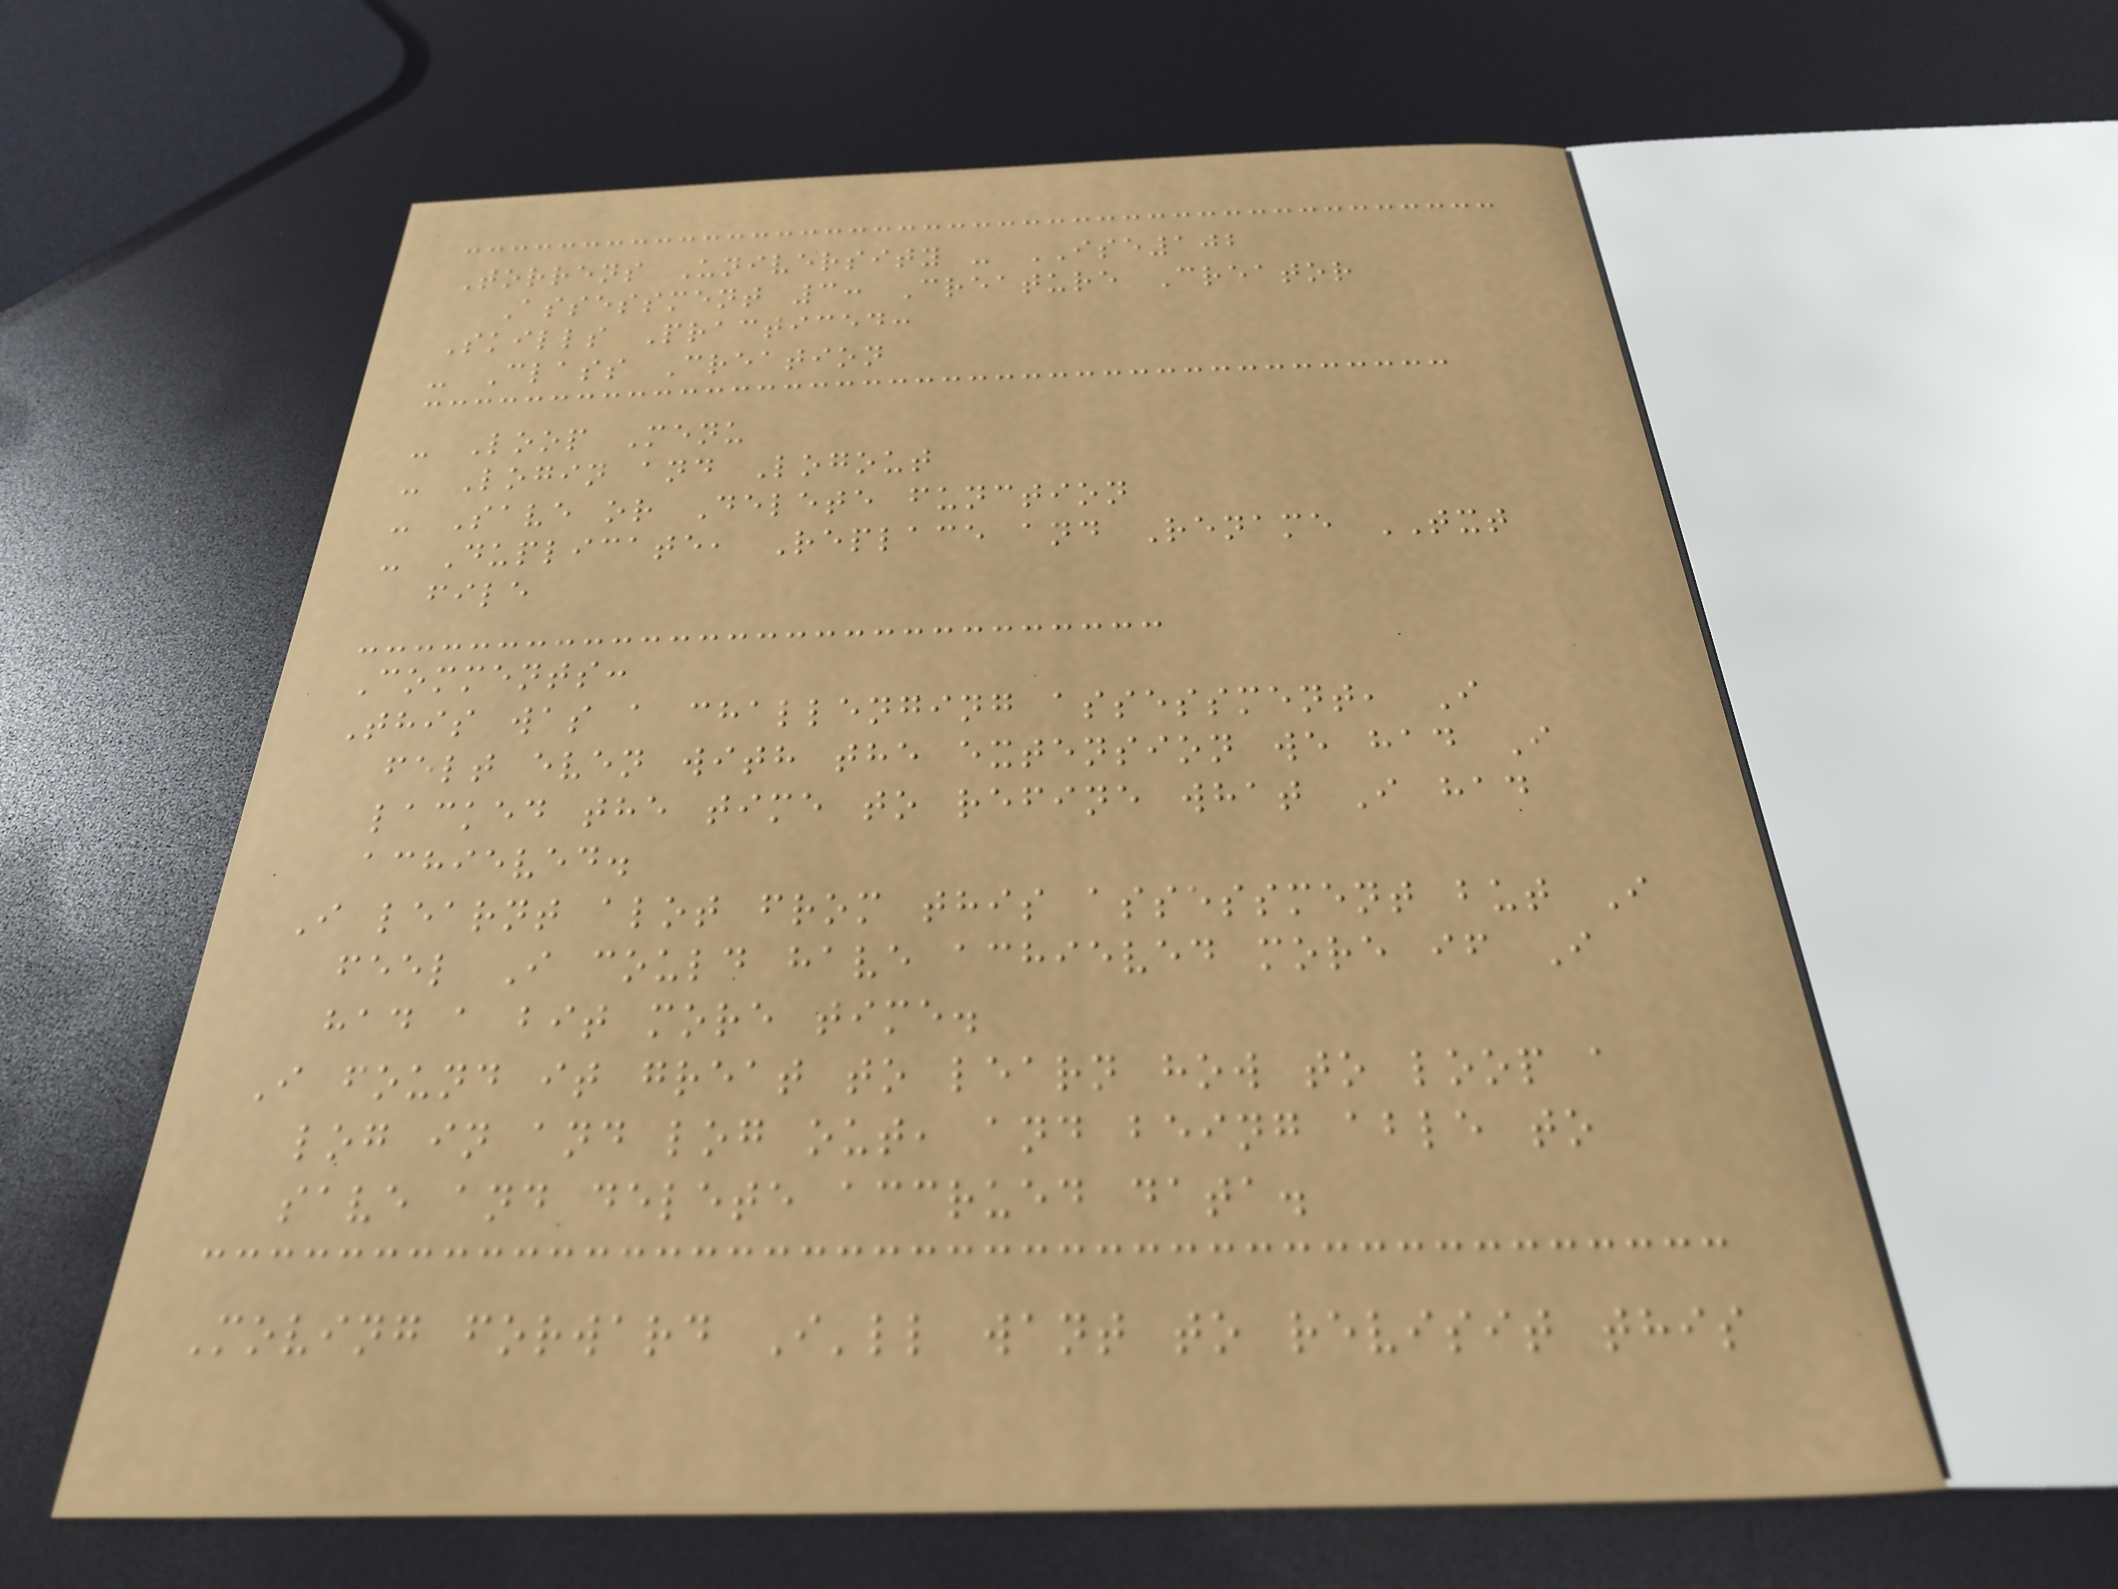Torrens University - ISE102
Assessment 3: Creature Creator
Skills Practiced:
- Class Creation
- Loop Menu
- Login and Logout
- Save or Delete function
- Duplicate, Replace and Rename TXT
file
Comments:
This was a challenging assessment, I
felt even with the extension we had I
lacked the time to refine what I had
achieved.
I learnt alot from this assessment but I
feel I could have achieved more if I
had a bit more time.
I found it great to learn how to loop a
log in and log out, and being able to
save and delete accrued data.
Moving forward I'll want to revisit this
